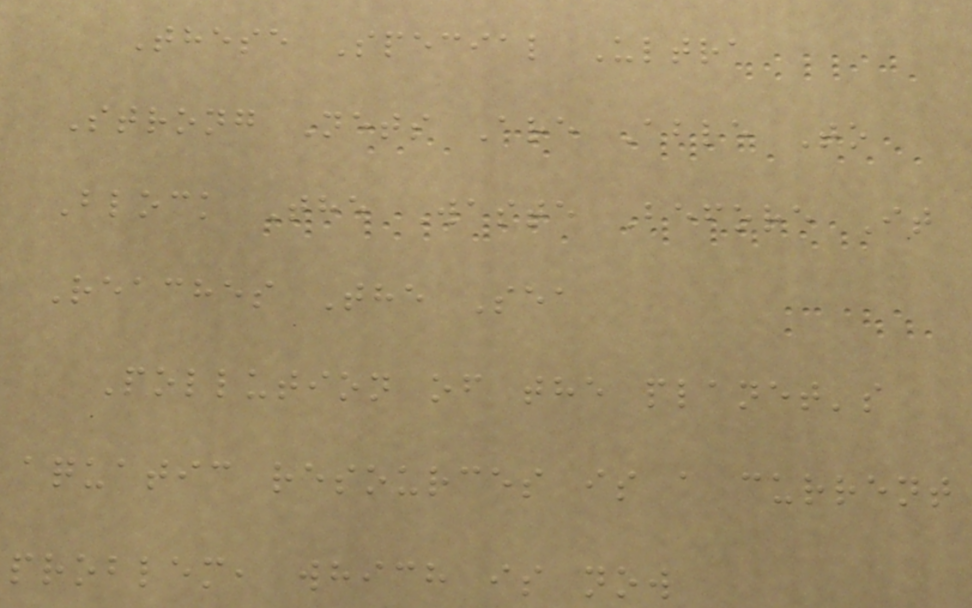These Special Ultra
Strong Nets Are Able To
Block The Waste Before It
Reaches The Sea
Pollution of the planet's
aquatic resources is a current
problem, which is now
